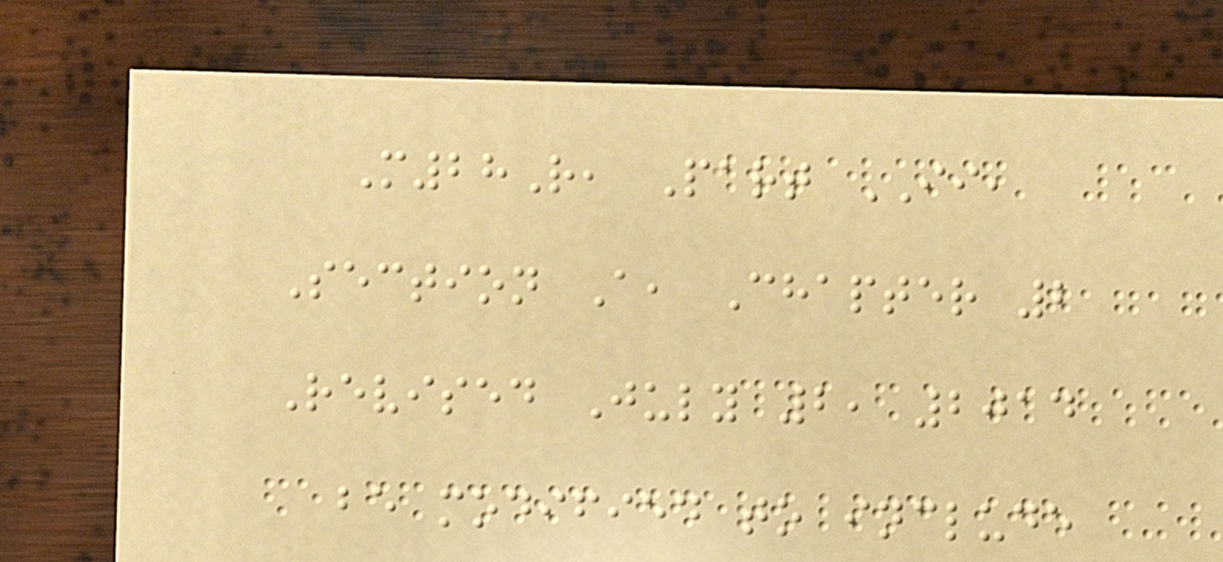M28R, Part II,
Section A, Chapter 2
Revised July 2, 2014
be modified to include
